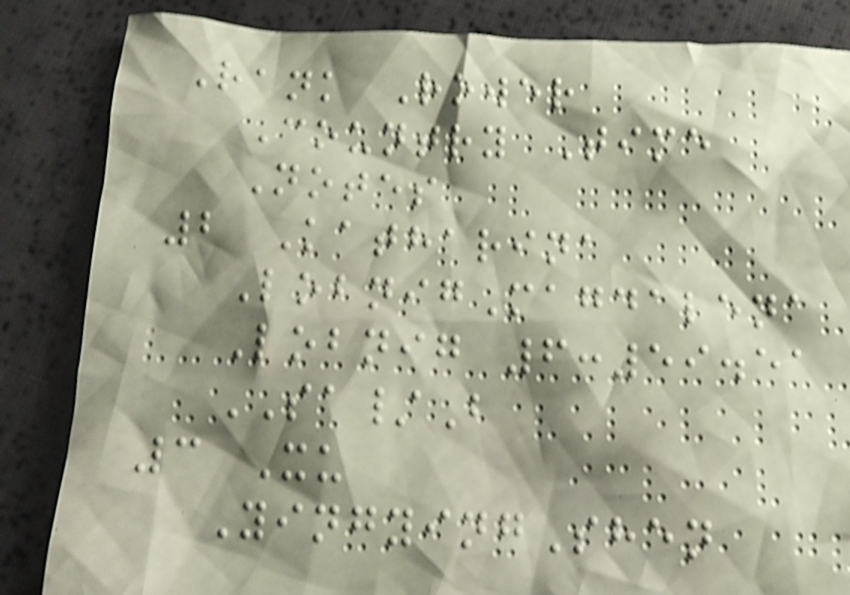Rank Rower
Country Time
Notes
2 Katharina
LobnigMagdalena
Lobnig 6:59.51
SA/B
3 Xu
YingyingShen
